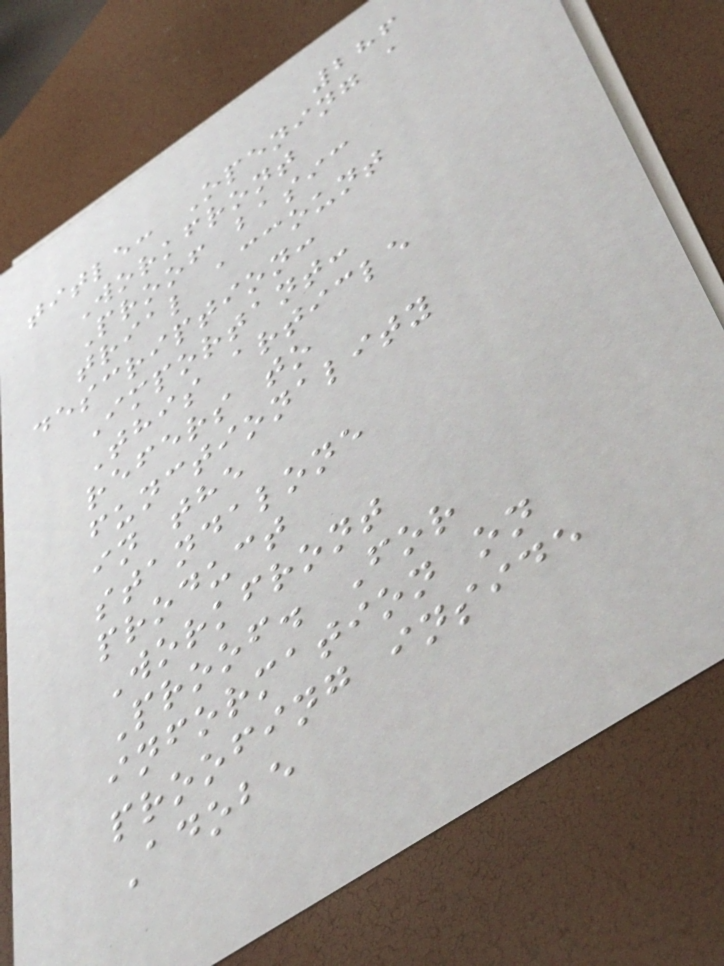286
title: Opening a
Workfront
Proof basic
trial account
description:
Important:
This article
refers to
functionality
in the
standalone
product
Workfront
Proof. For
information on
proofing inside
Adobe
